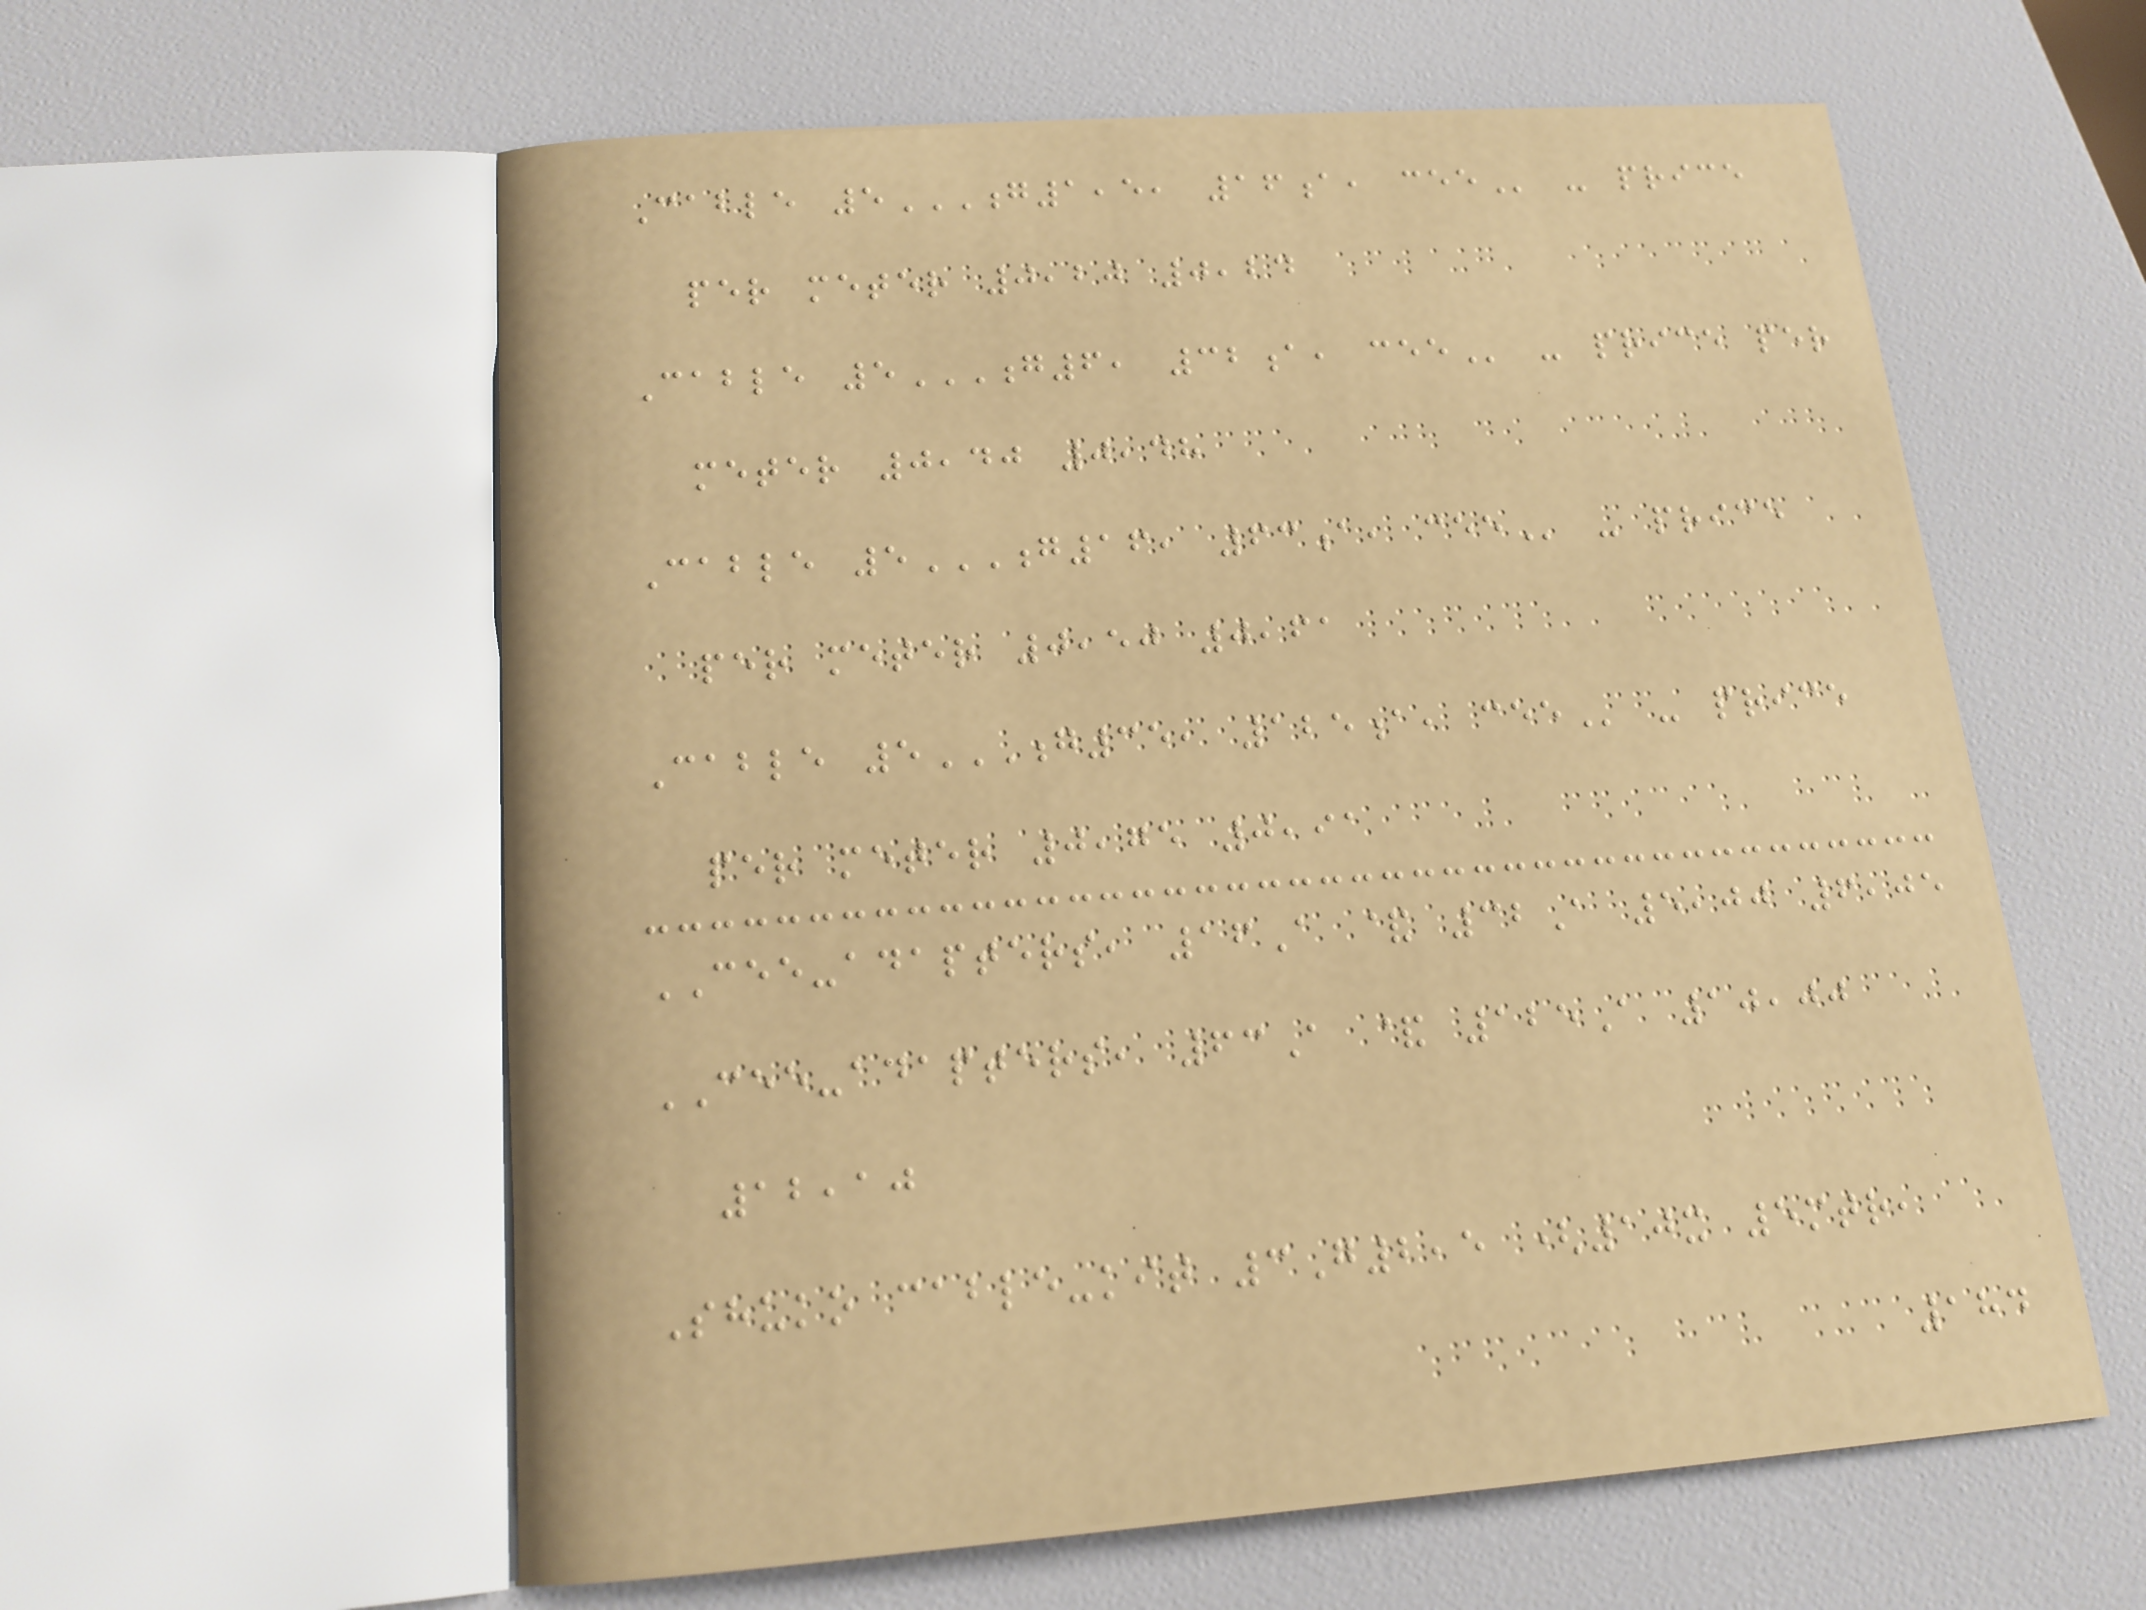Cable 5G1,5, 16A, CEE - price
per meter 0,20 0,24
Cable 5G6, 32A, CEE - price per
meter 0,40 0,48
Cable 5G16, 63A, CEE - price
per meter 0,50 0,61
Cable 5G35, 125A, CEE - price
per meter 0,75 0,91
CEE-adapters, 16A & 32A 5,00 6,05
CEE-adapters, 63A & 125A 10,00
12,10
Shuko cable-kit 3G2,5 (10x 5mtr,
184
